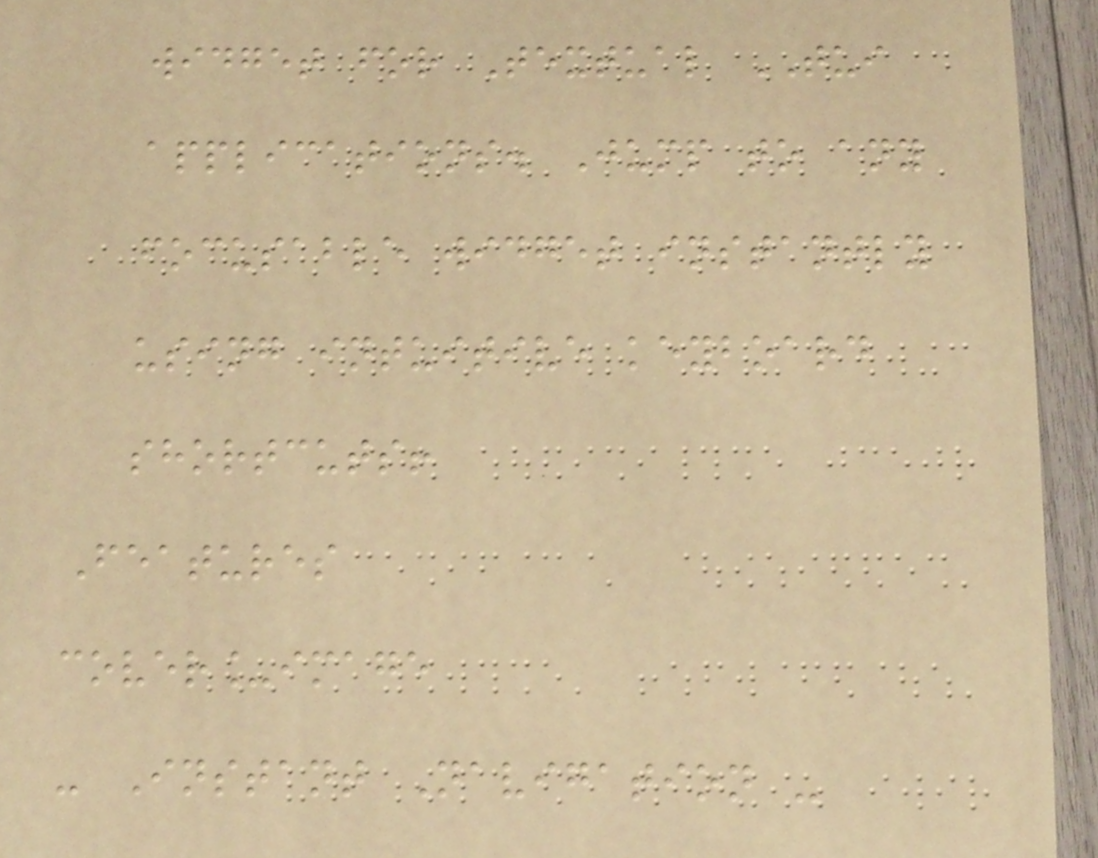widget for Textual TUI
applications. Jump to any
focusable widget instantly
using intuitive keyboard
shortcuts!
Features
cover_image
- Instant Navigation -
